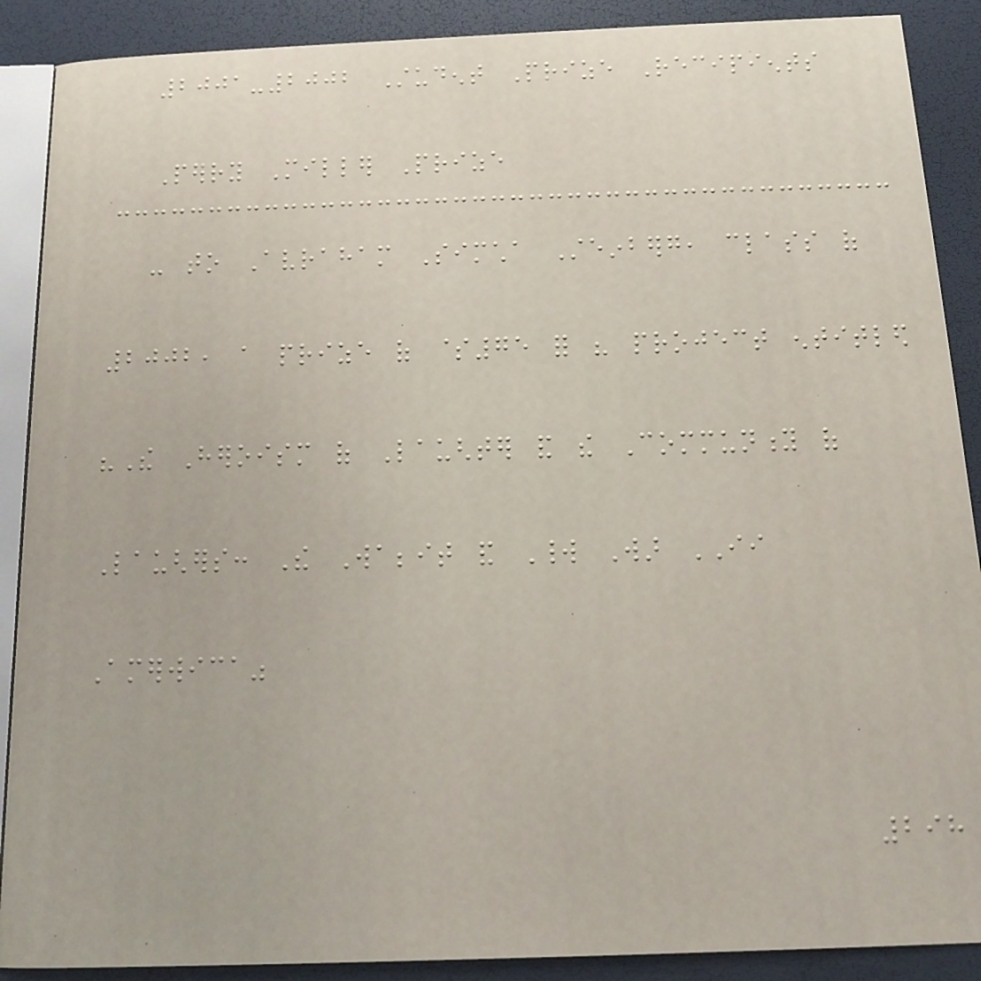2001-2002 Student Prize Recipients
Perry Miller Prize
- to Avraham Simcha Steinberg, class of
2002, a prize of $75 for his project entitled
"The Heroism of Laughter and the Community of
Laughers: The Wabbit and World War II
Amerwica"
298
